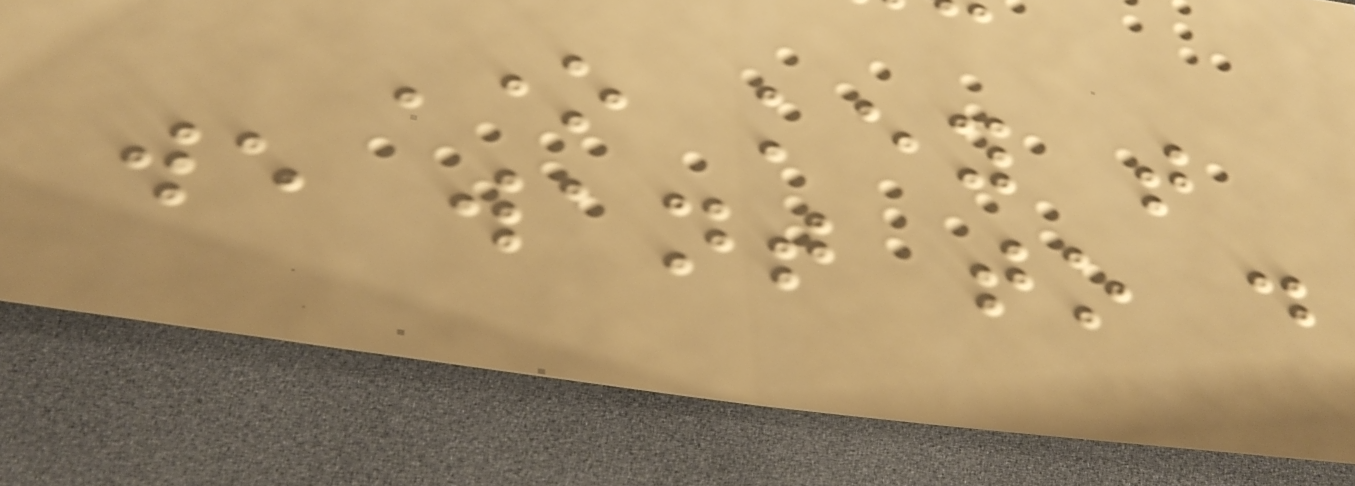One key that
we want to do
